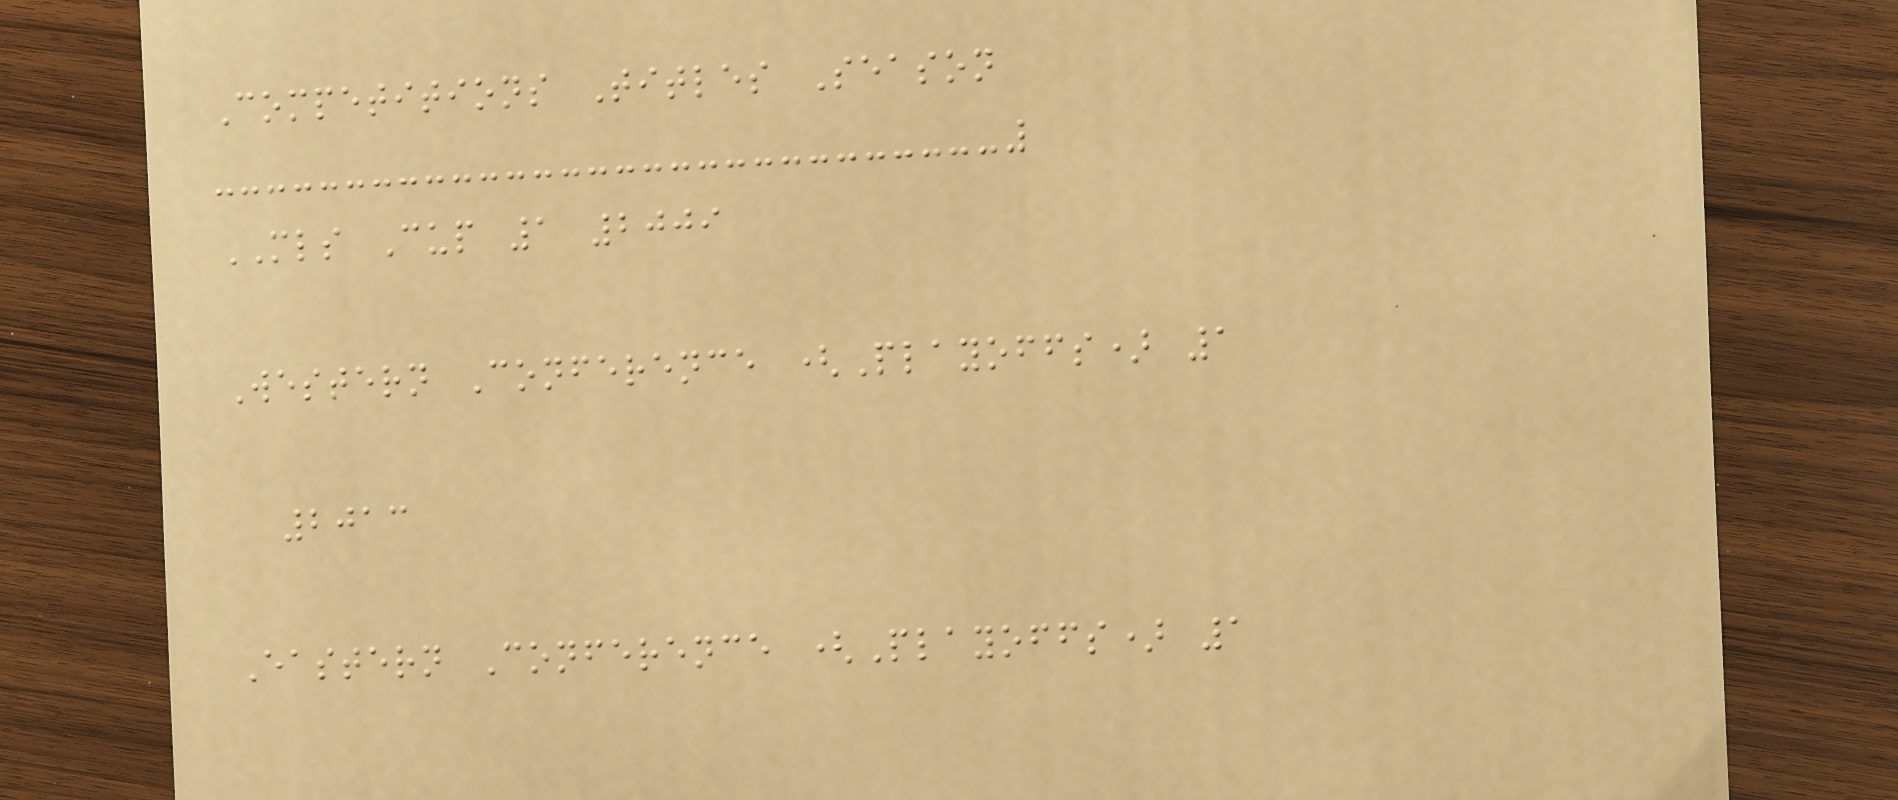Competitions Titles Season
MLS Cup 1 2009
Western Conference (Playoffs) 1
2013
Eastern Conference (Playoffs) 1
